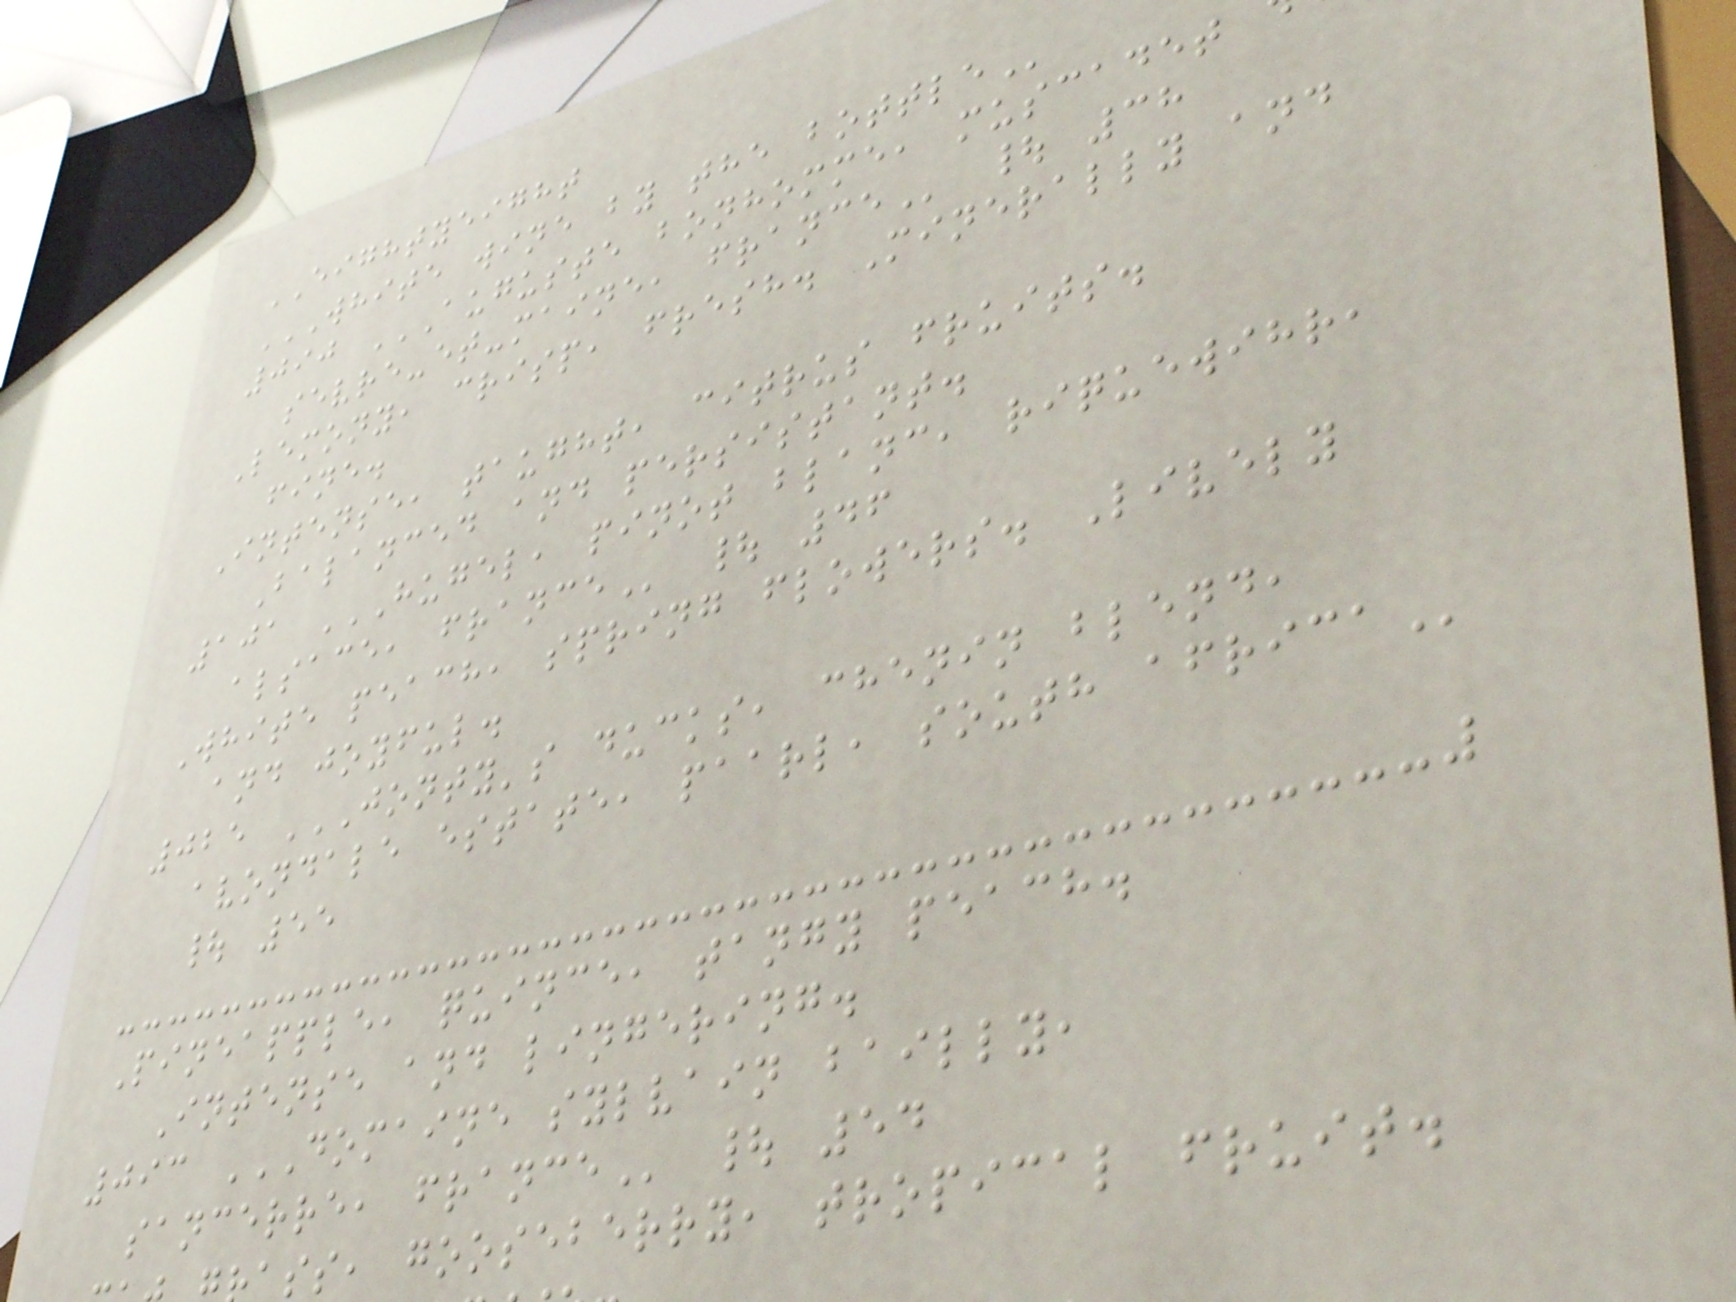EIGHTYEIGHT
WHITE WINE BY THE BOTTLE
sevre-et-maine,
Lemony, crisp, fresh. Minerally and
fine.
Intense, taught, citrus fruits.
Balanced and persistant.
101 HUGEL, PINOT BLANC, RIQUEWIHR,
alsace,
White peach, spring flowers. Lively
and joyful.
025 JONTY'S DUCKS, CHENIN BLEND,
avondale estate, paarl, south
| 55
Pineapple, quince, tangy peach.
Intense and lingering.
093 DOMAINE SYLVAIN BAILLY,
sancerre,
ass, gooseberry, tropical fruit.
